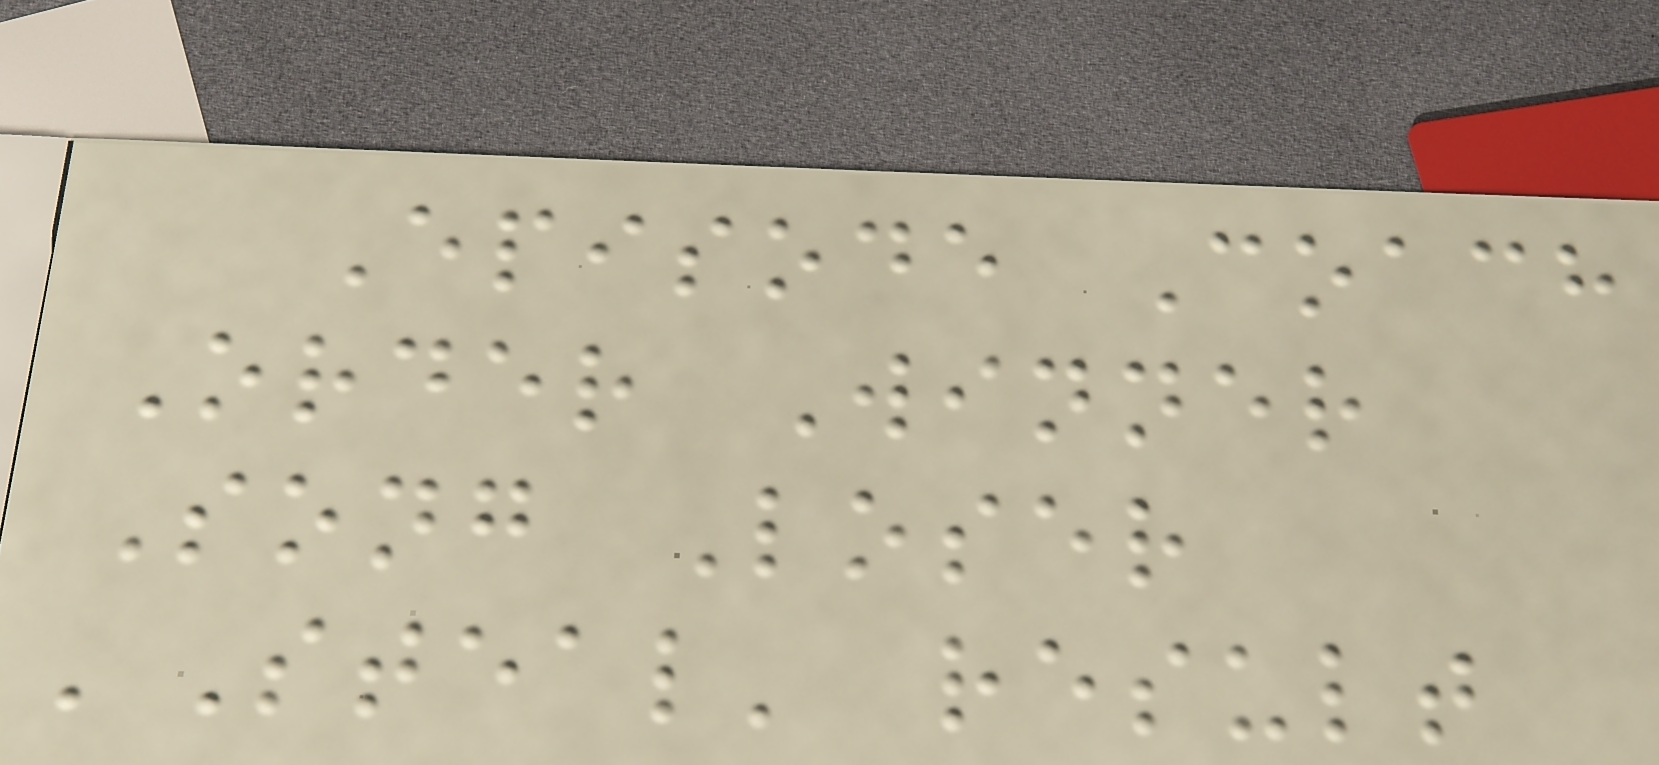Episode Coach
Order Winner
Song Loser
'Steal' result
